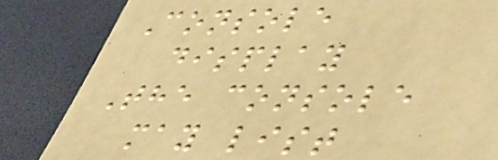Console
display
The console
may list
